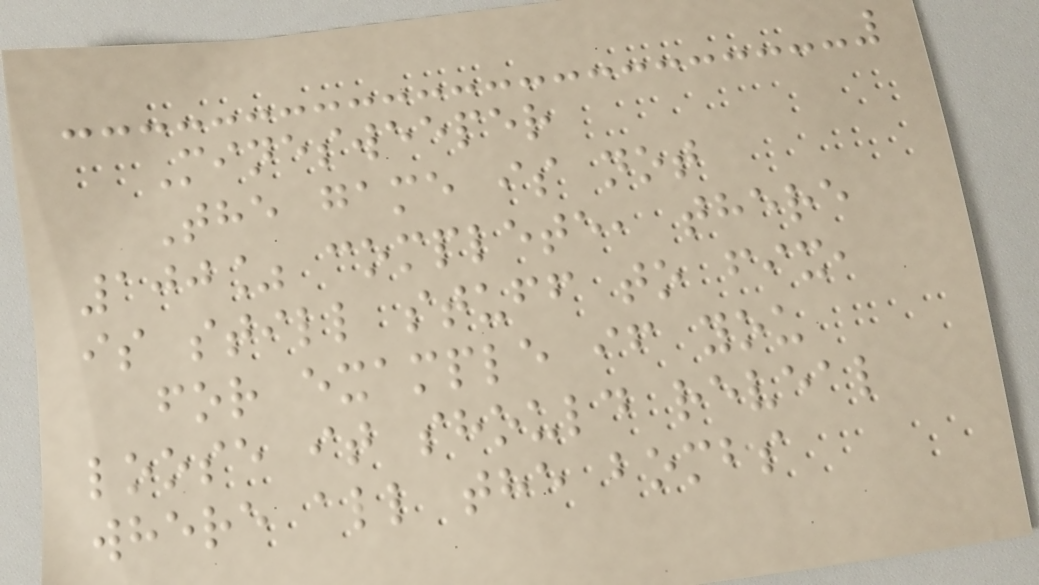Minesweeper
The game is not
100% complete, there
is still stuff to fix,
for example if you
loose it should reveal
where all the bombs
